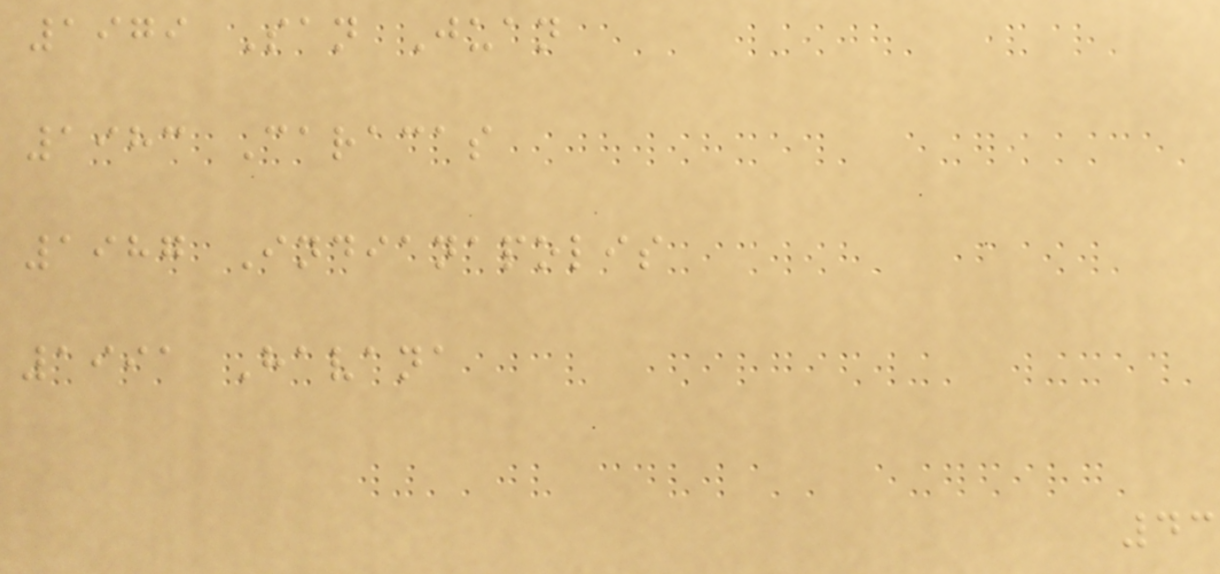1979 San Juan
1983 Caracas
1987 Indianapolis
1991 Havana
43
